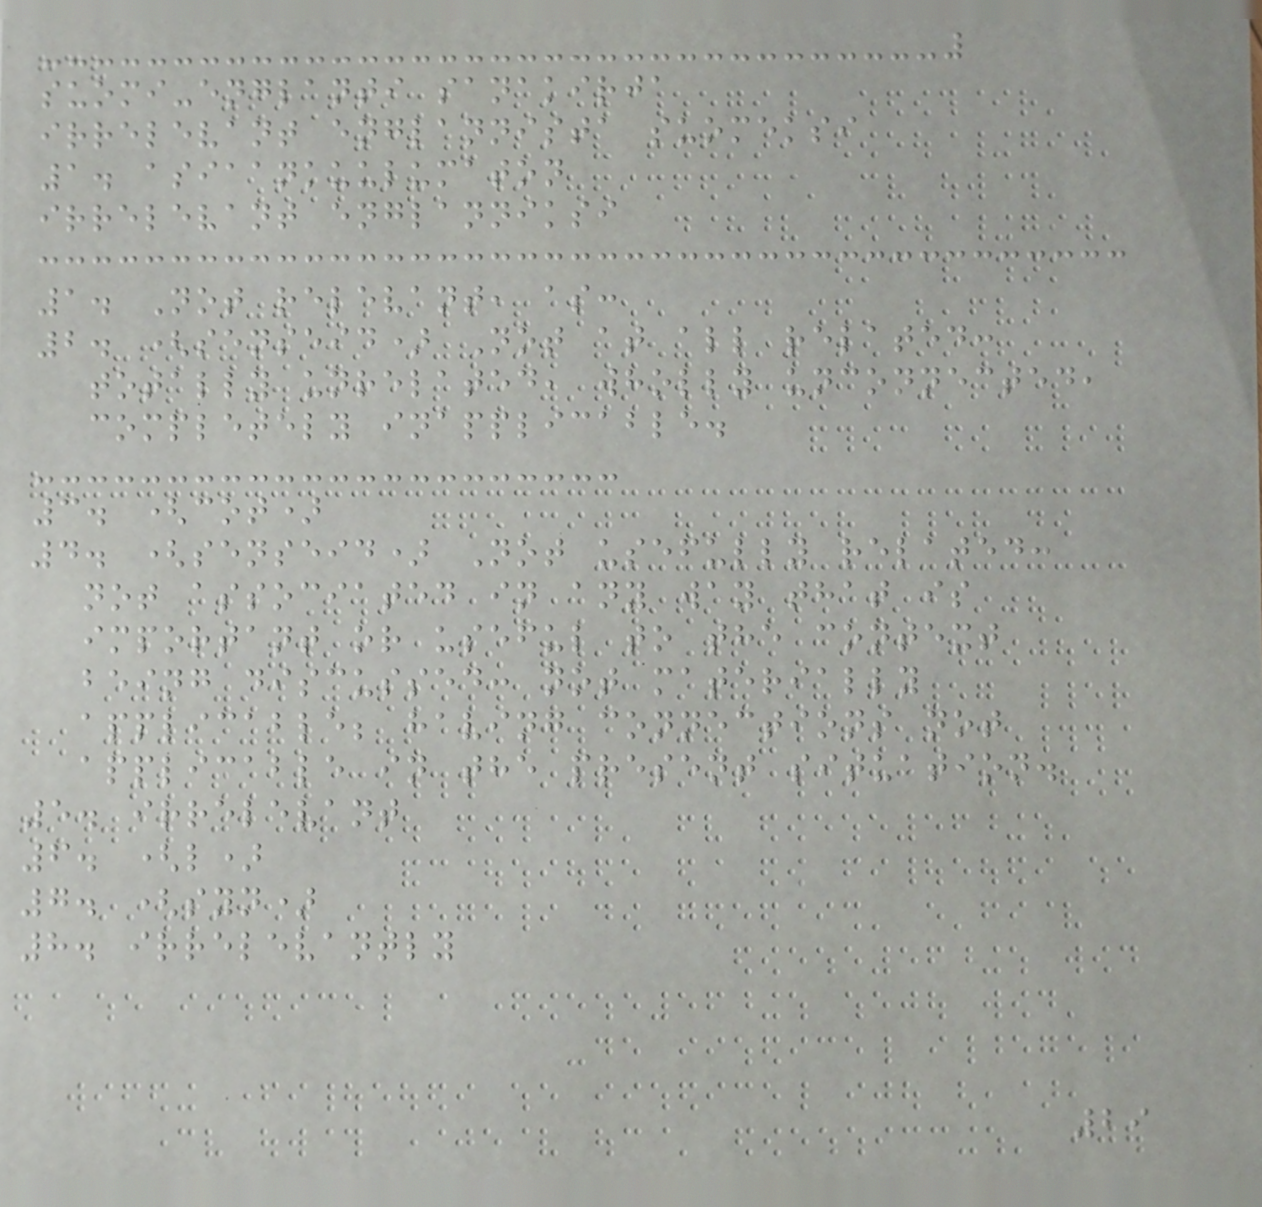suomi-englanti sanakirja
irrelevant englannista suomeksi
1. asiaankuulumaton
irrelevant englanniksi
1. Not relevant, as:
2. (senseid) Not at all related:
totally unrelated, wholly unconnected,
completely inapplicable.
3. (cot)
4. (senseid) Not usefully related:
not associated in any way that is
important or useful to the context
being discussed: not materially
applicable; having connections not
applicable in the present situation.
5. irrelevant
6. (l)
7. (syn)
8. irrelevantly
29
